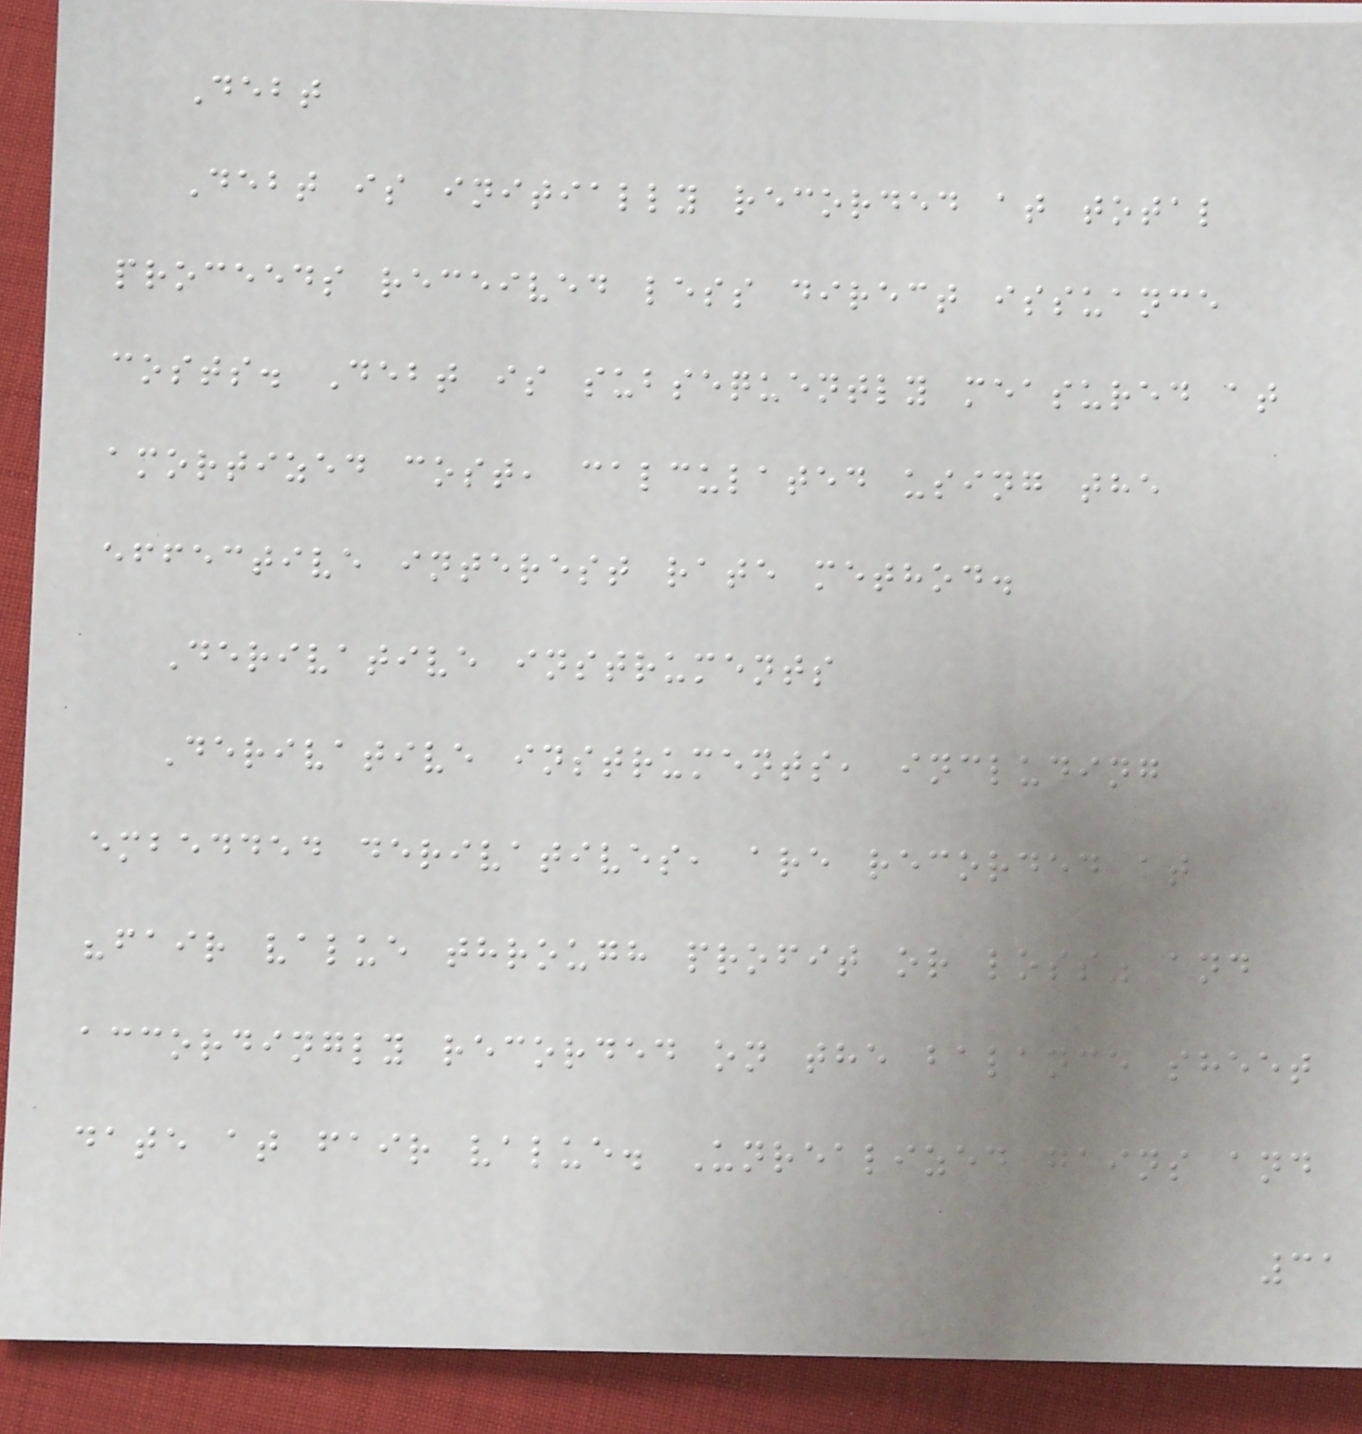Debt
Debt is initially recorded at total
proceeds received less direct issuance
costs. Debt is subsequently measured at
amortized cost, calculated using the
effective interest rate method.
Derivative instruments
Derivative instruments, including
embedded derivatives, are recorded at
"fair value through profit or loss" and
accordingly recorded on the balance sheet
date at fair value. Unrealized gains and
31
